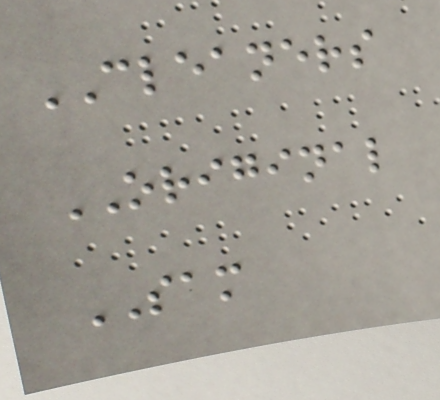CLEANERS
ORIGINAL
SAM
